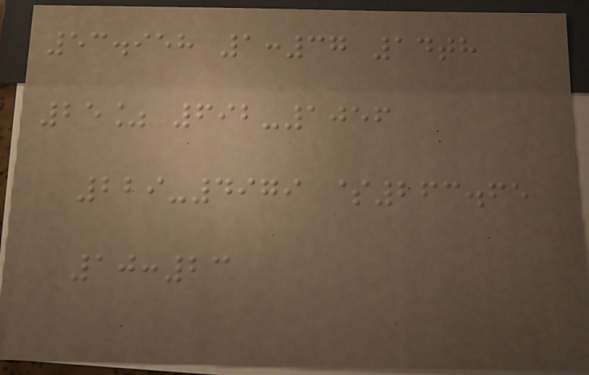53.958 1:37 14th
25% 692-1056
229-4979 $263.65
10:23
